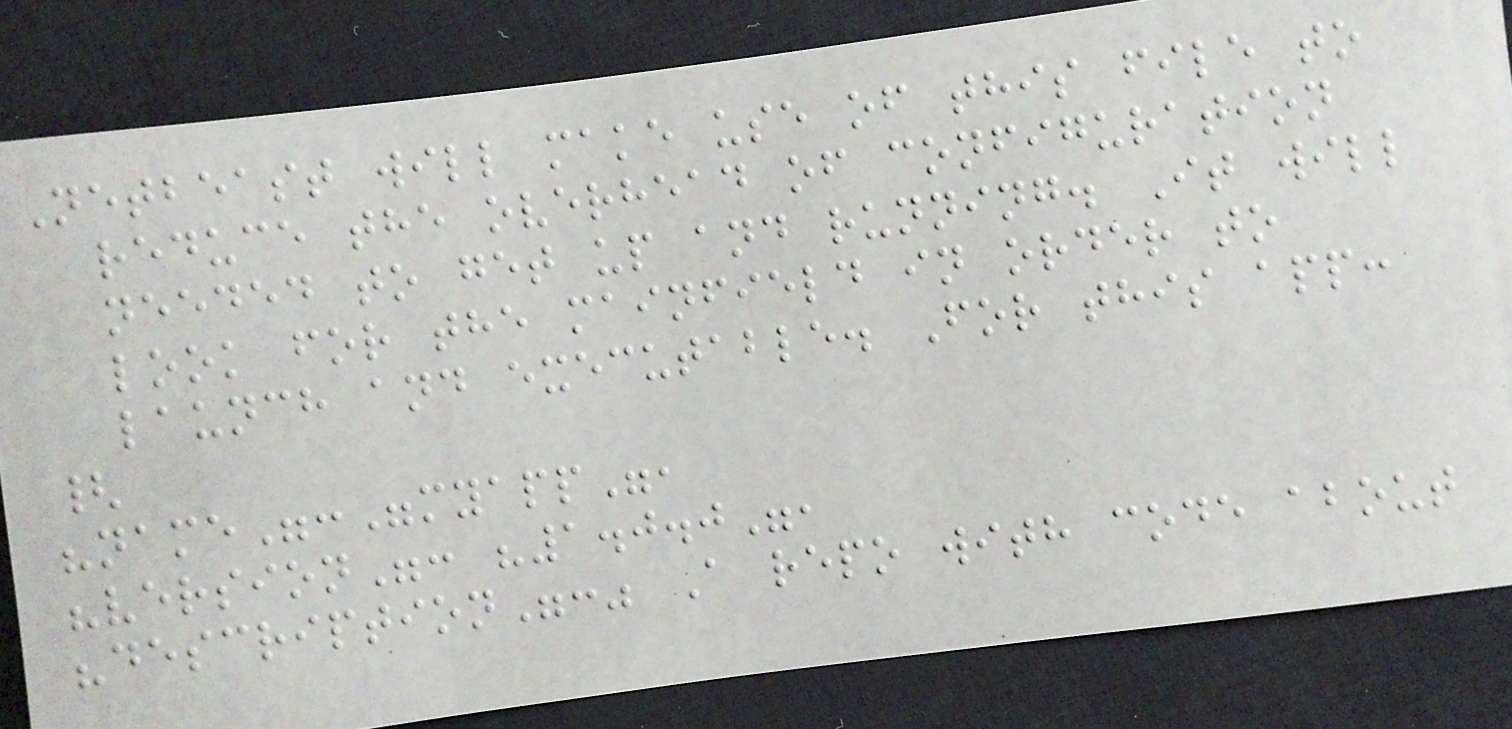Netbeast will make use of this file to
reduce the overhead of configuration
needed to get up and running. It will
look for the mainfield in order to
launch and executable. For this app:
{
"name":"myapp",
"version": "1.0.0",
"description":" A repo with code about
